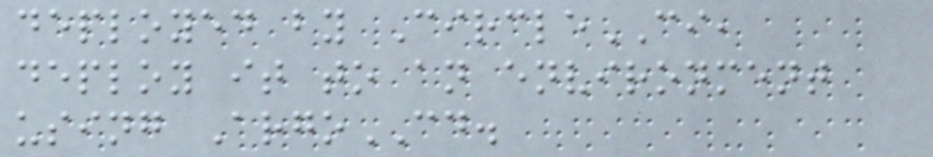deployed by CircleCI,
deploy it to an environment
using ArgoCD.
